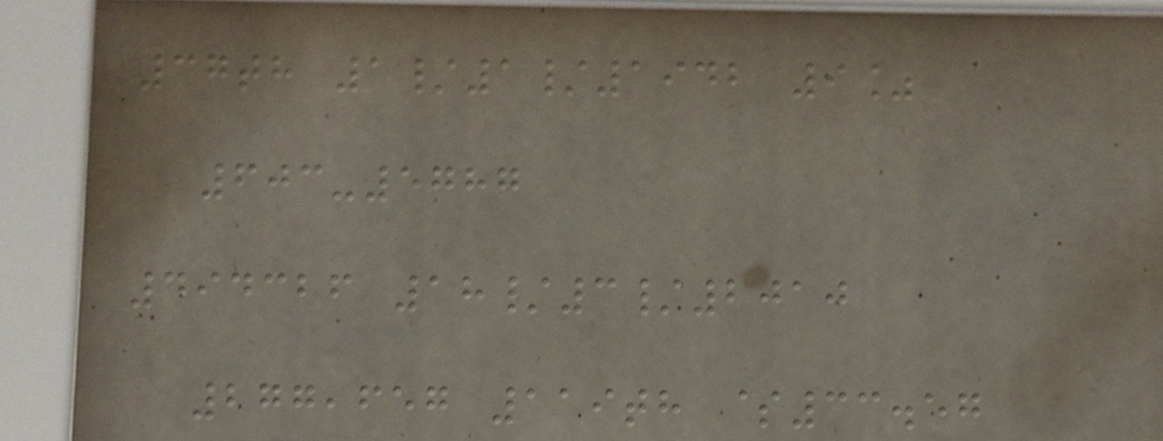37th 1/1/1942 9%
603-5787
494326 18/3/2010
277,657 119th $33.57
